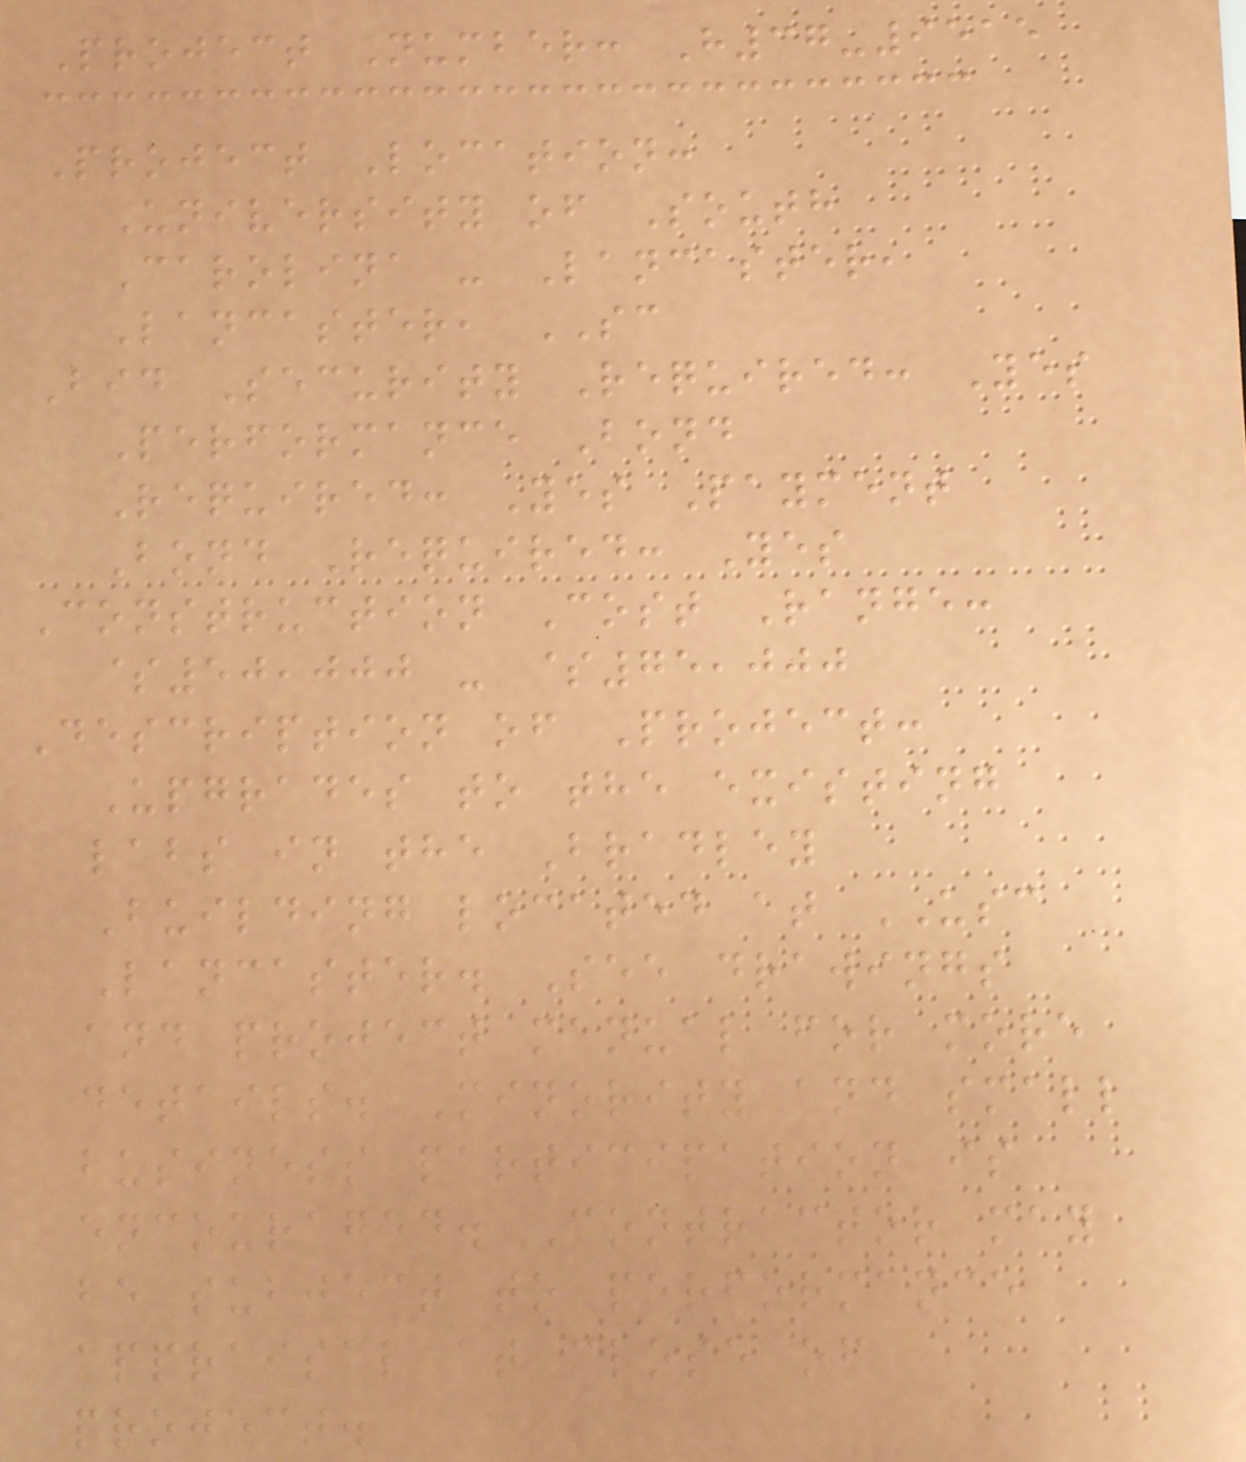Project Number: H37-9515
Project Location:
University of South
Carolina - Lancaster,
Lancaster, SC
Bid Security Required: Yes
Performance Bond
Required: Yes Payment
Bond Required: Yes
Construction Cost Range:
$50,000 - $75,000
Description of Project:
Upgrades to the existing
labs in the Bradley
Building located at USC
Lancaster. See drawings
and project manual for more
details. Minority and small
business participation is
encouraged. Contractor may
be subject to performance
appraisal at close of
project.
